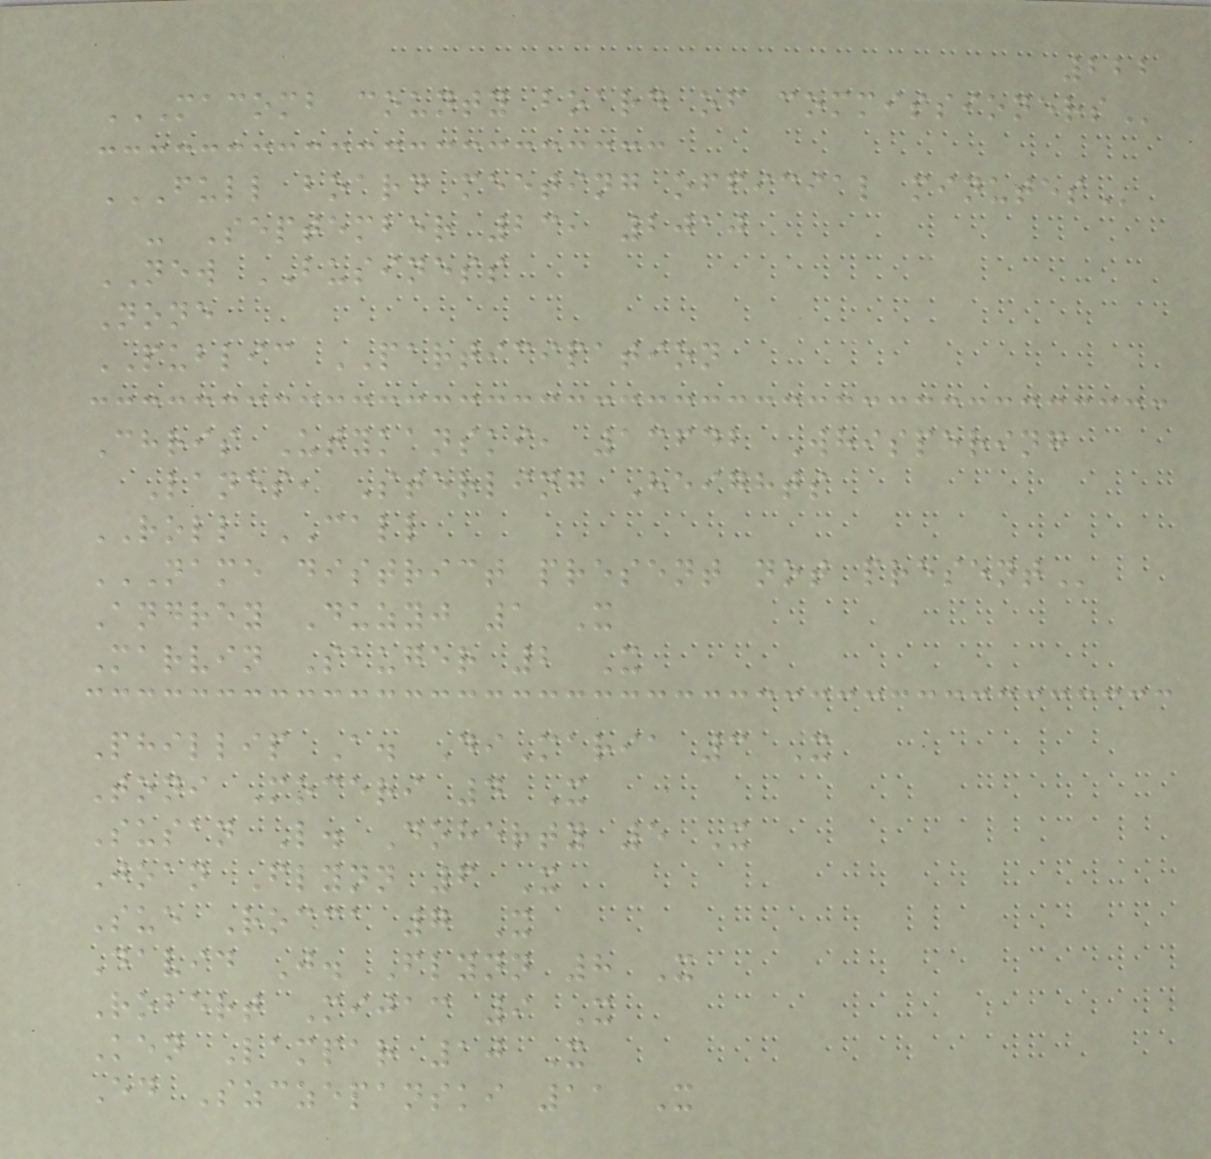222
MACOMB COUNTY BOARD OF COMMISSIONERS
FULL BOARD MEETING OFFICIAL MINUTES
- September 23, 2010
NEW BUSINESS
None
PUBLIC PARTICIPATION
Chris Utykanski, 13642 Whispering
Lanes, Sterling Heights
ROLL CALL
NAME DISTRICT PRESENT NOT PRESENT
Andrey Duzyj 1 X
Marvin Sauger 2 X
Phillip A. DiMaria 3 X
Toni Moceri 4 X
Susan L. Doherty 5 X
Joan Flynn 6 X
Sue Rocca 7 X
David J. Flynn 8 X
Robert Mijac 9 X
Ken Lampar 10 X
Ed Szczepanski 11 X
